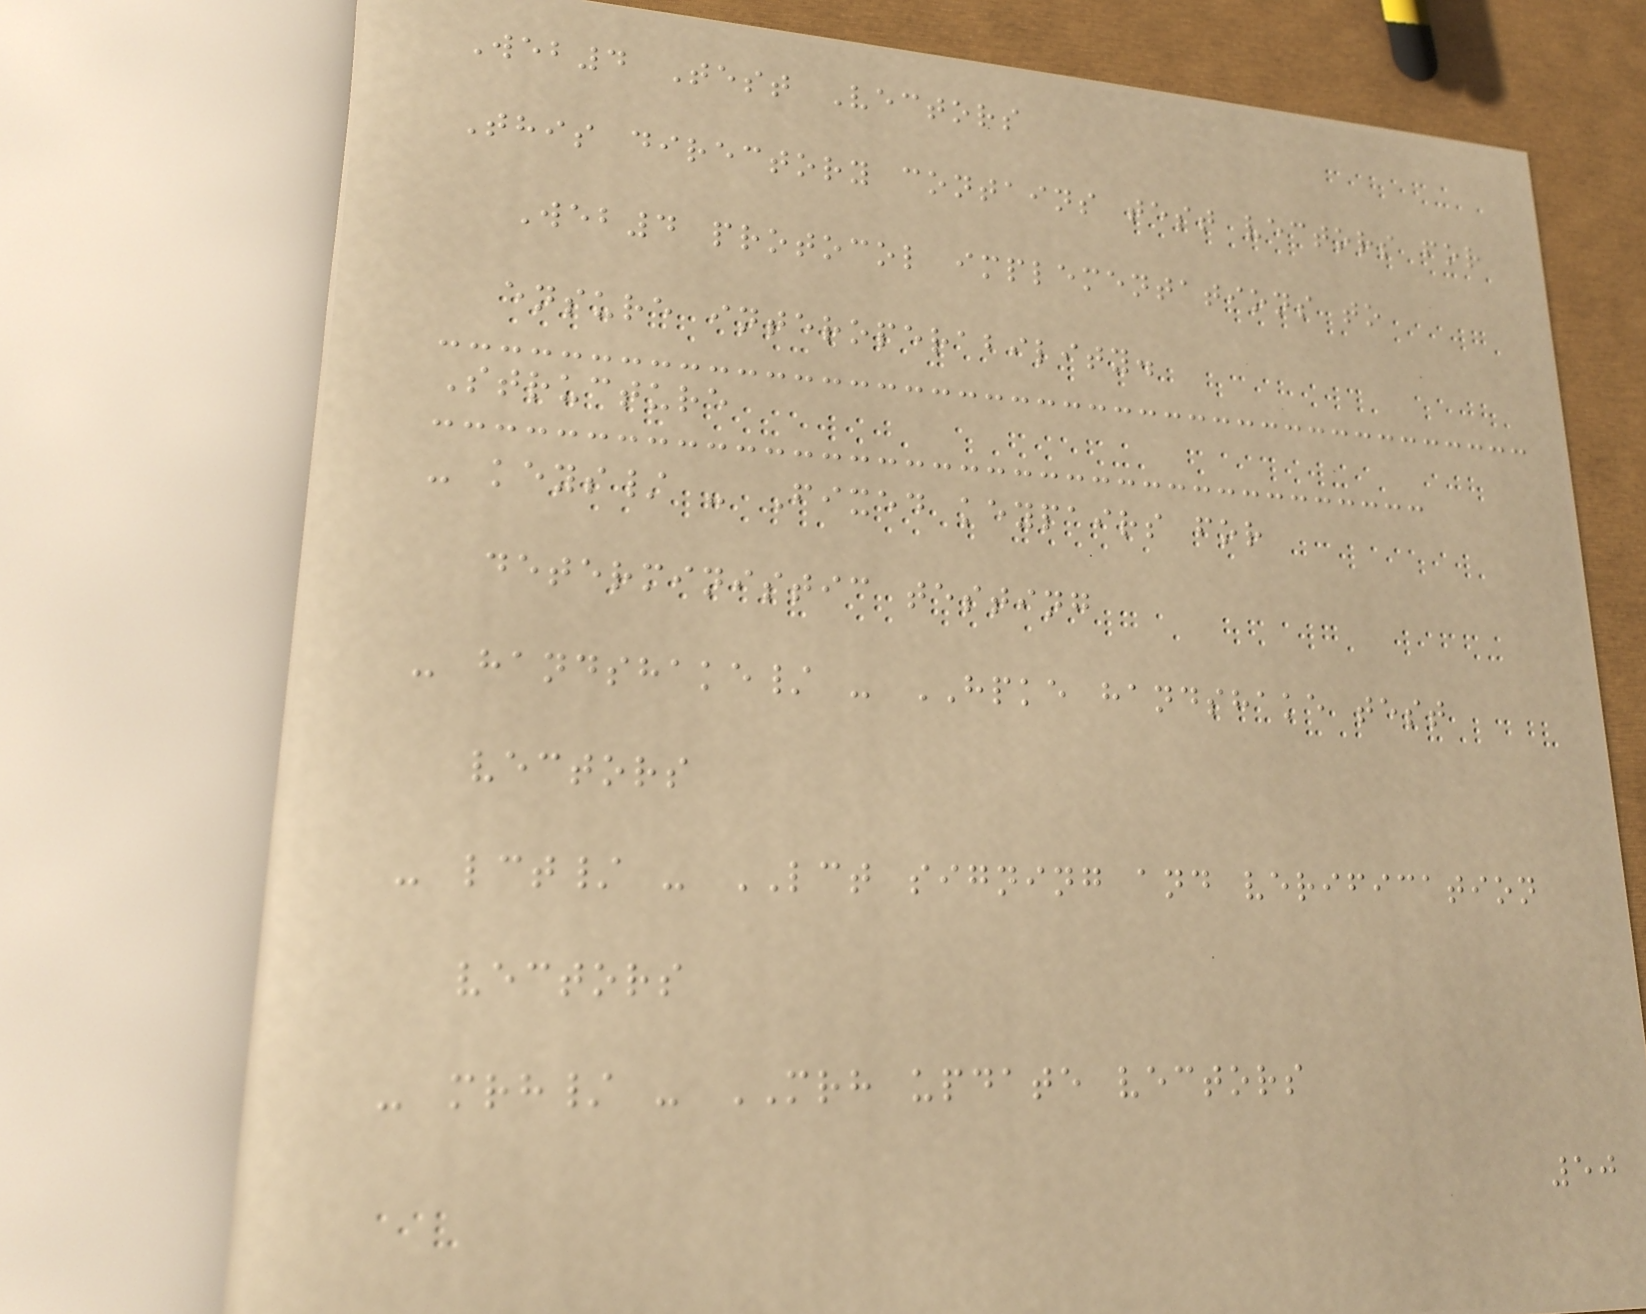Web4 Test Vectors
This directory contains test vectors for
Web4 protocol implementations to
ensure interoperability.
Structure
- keys/ - Fixed keypairs for
deterministic testing
- handshake/ - HPKE handshake test
vectors
- lct/ - LCT signing and verification
vectors
- mrh/ - MRH update vectors
50
